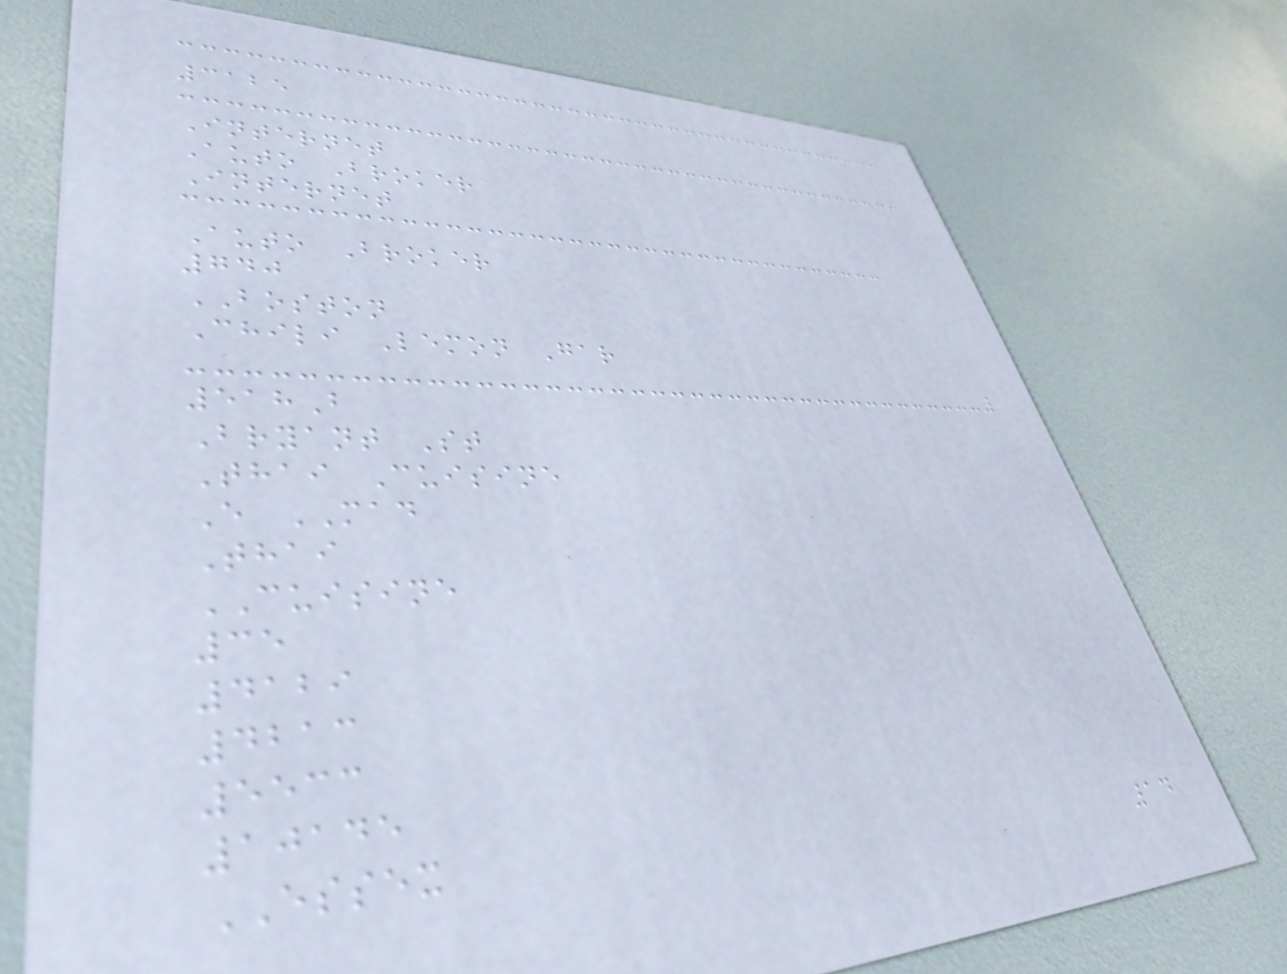3125
Internet
Auto Broker
Internet
Auto Broker
740
BOSTON
Chili Lemon Gar
518B
Bryant St
Thai Cuisine
E MAD
Thai
CUISINE
35
4129
4213
5533
10145
ESSEX
14
